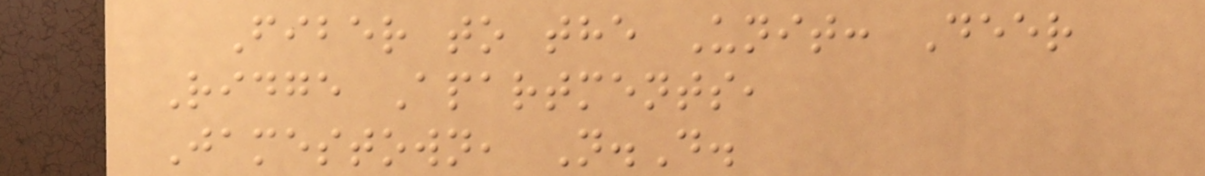Fiber to the Unit: Deer
Ridge Apartments,
Jamestown, N.D.
